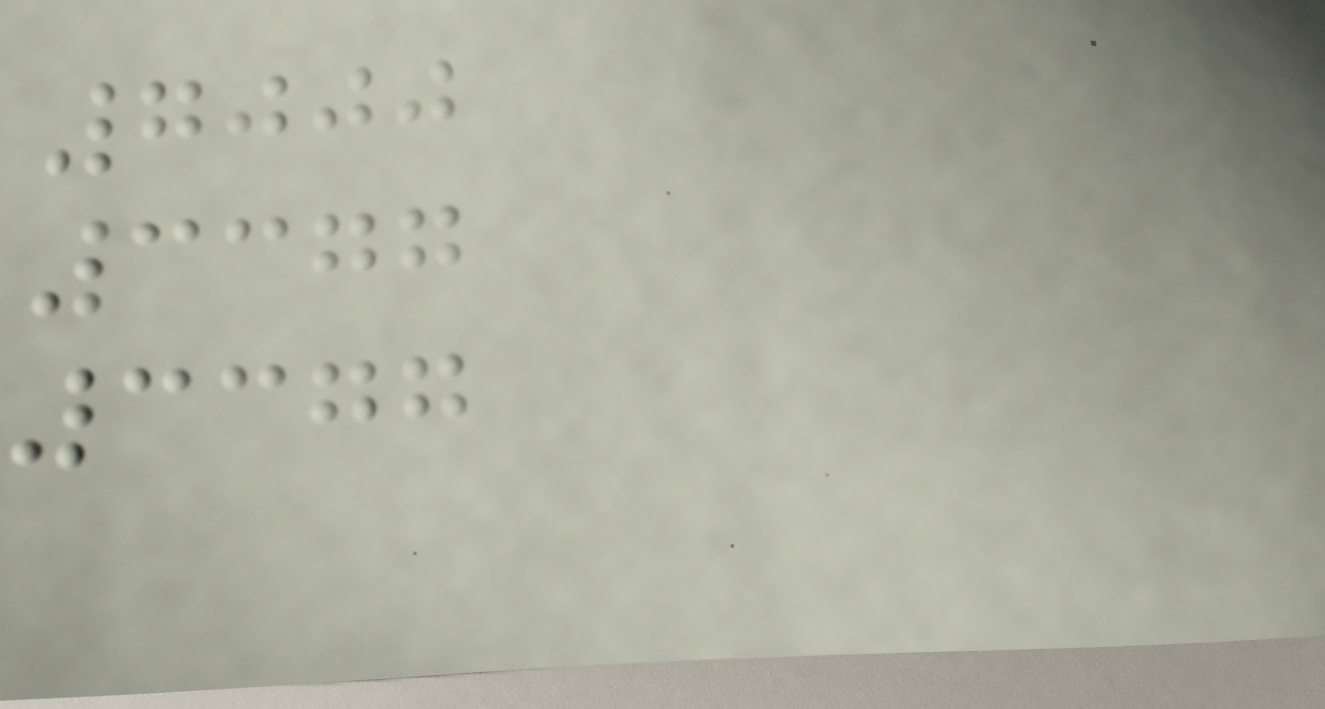7000
3377
3377
